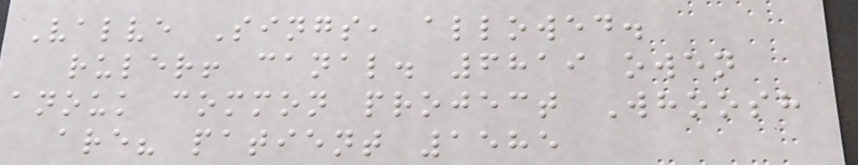Valve Sings, allowed.
ruler! canal. 6819 owen
anouk common project Whoosh
are? patient 1585
